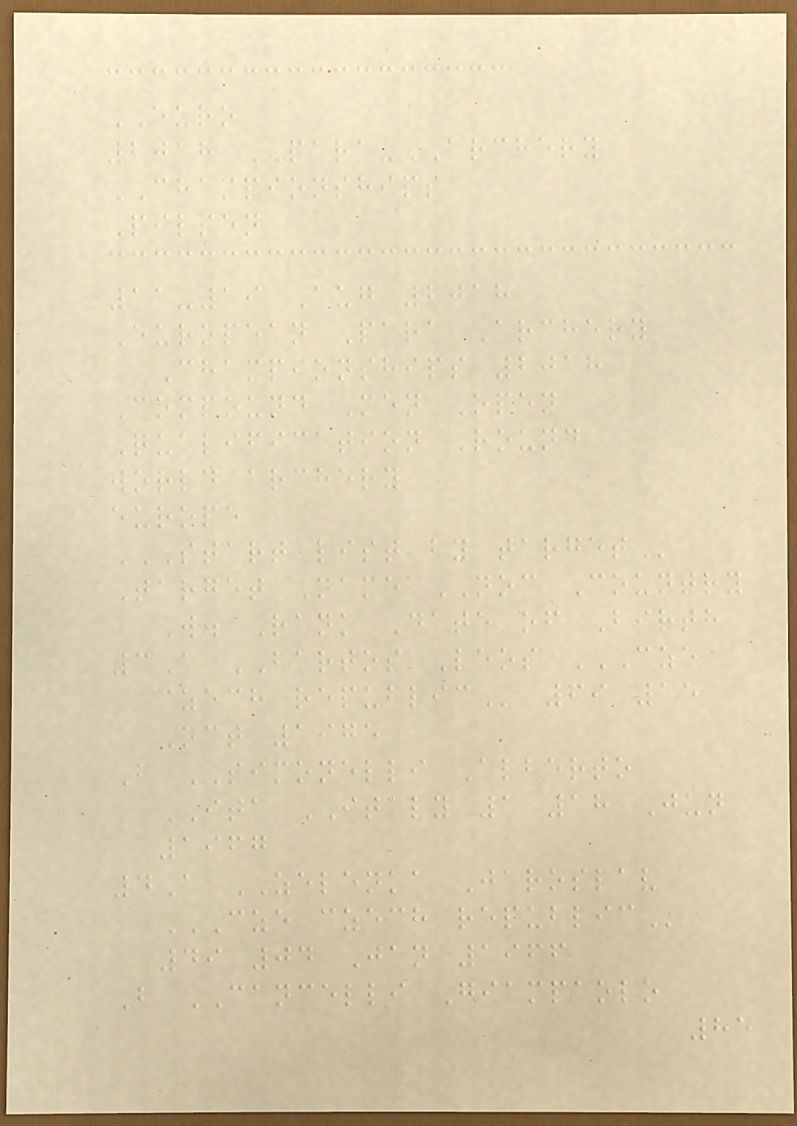EURO
2018 PARA-ARCHERY
CHAMPIONSHIPS
Pilsen
11-19 Aug 2018
European Para Archery
Championships 2018
Compound Men Open
Qualification Round
world archery
europe
START LIST BY TARGET
Target Name NOC Country
W. Rank Date of Birth
3A BARTOS Leos CZE
CZECH REPUBLIC 69 15
Oct 1975
B SIMONELLI Alberto
ITA ITALY 1 18 Jun
1967
4A ZELENKA Jaroslav
CZE CZECH REPUBLIC
49 04 Jan 1966
B CANCELLI Giampaolo
85
